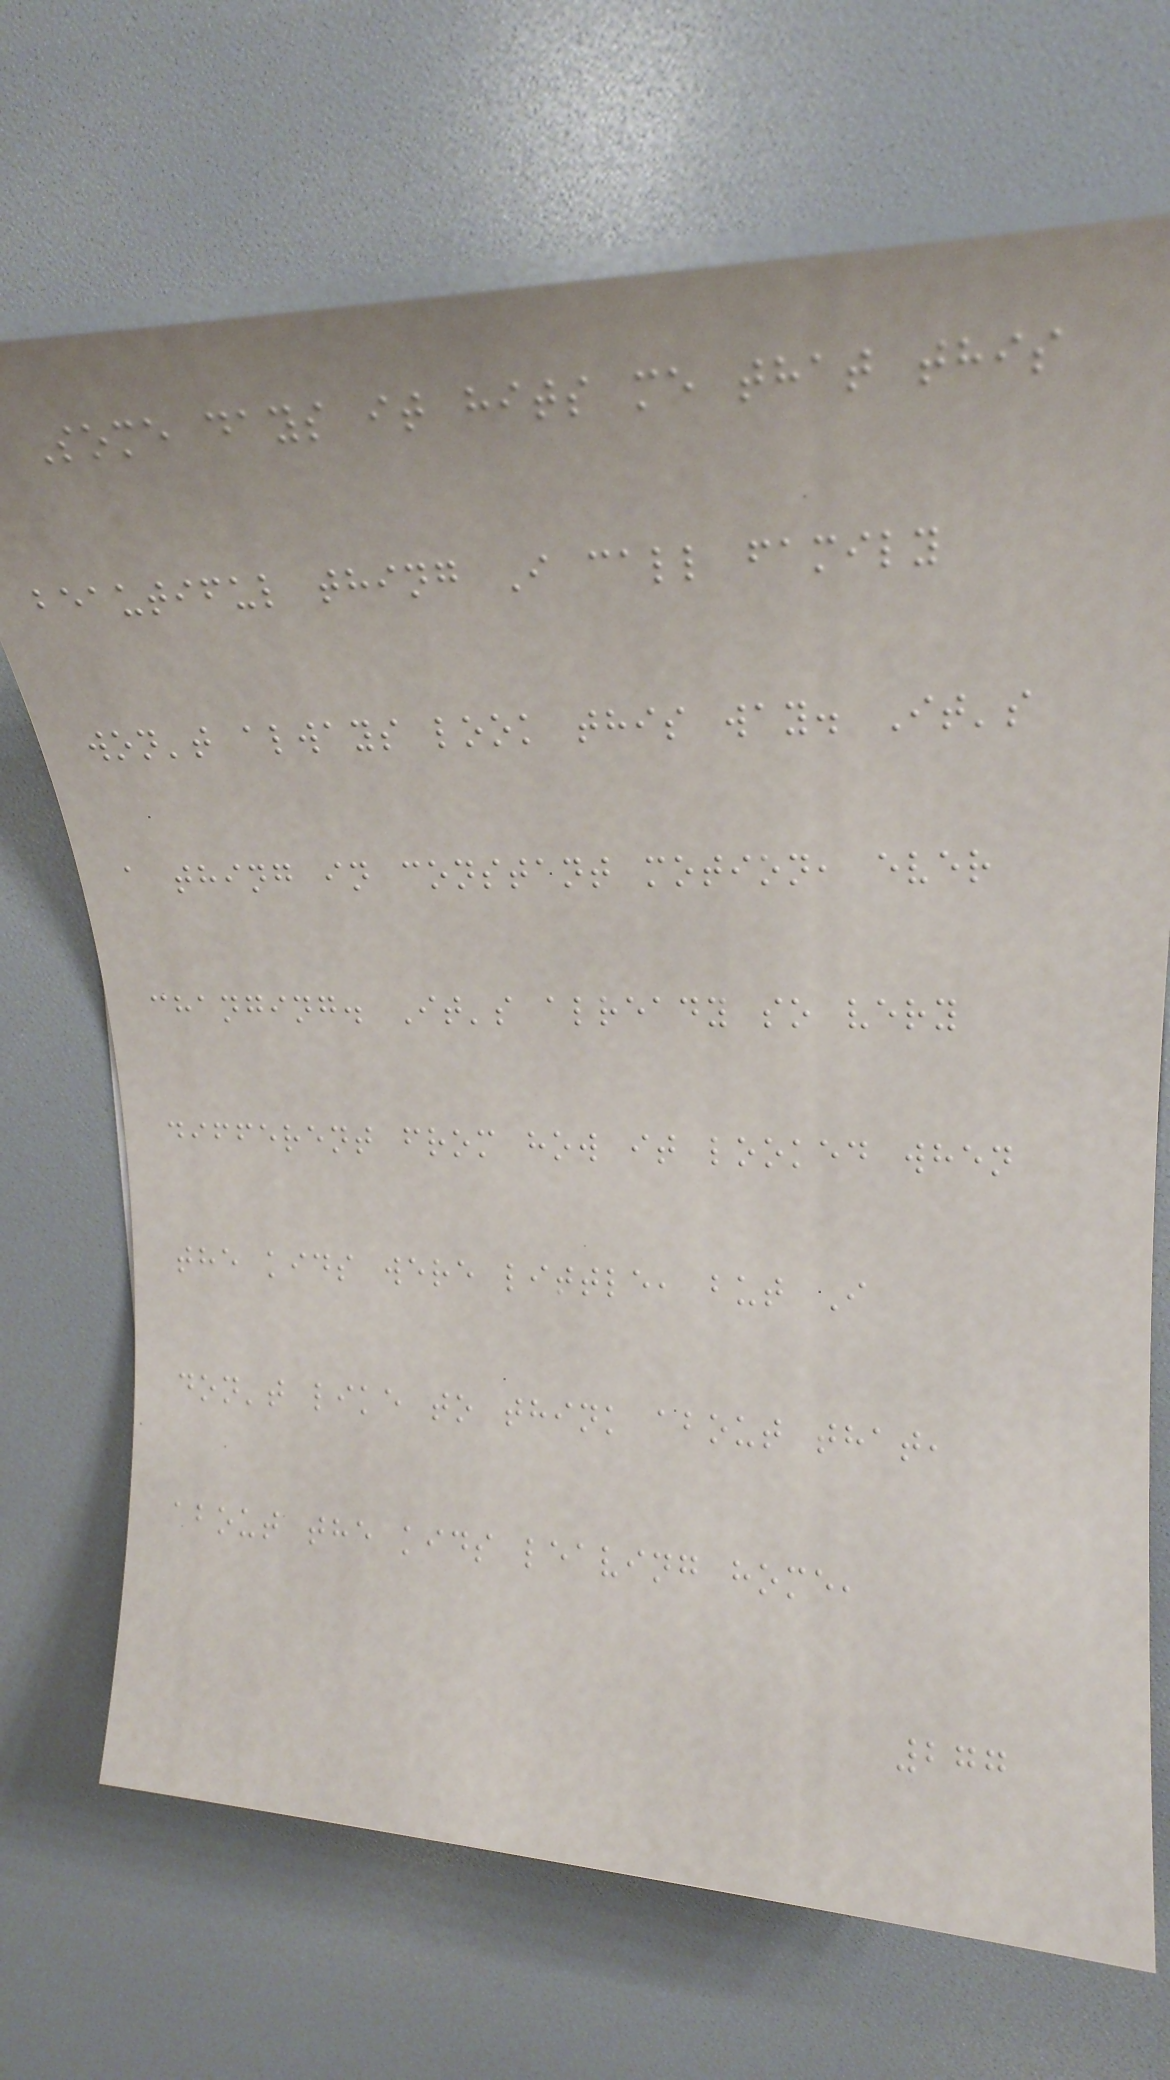Some days it hits me that this
beautiful thing I call family
won't always look this way. It's
a thing in constant motion, ever
changing. It's already so very
different from how it looked when
the kids were little, but I
don't like to think about that,
about the kids leaving home,
277
